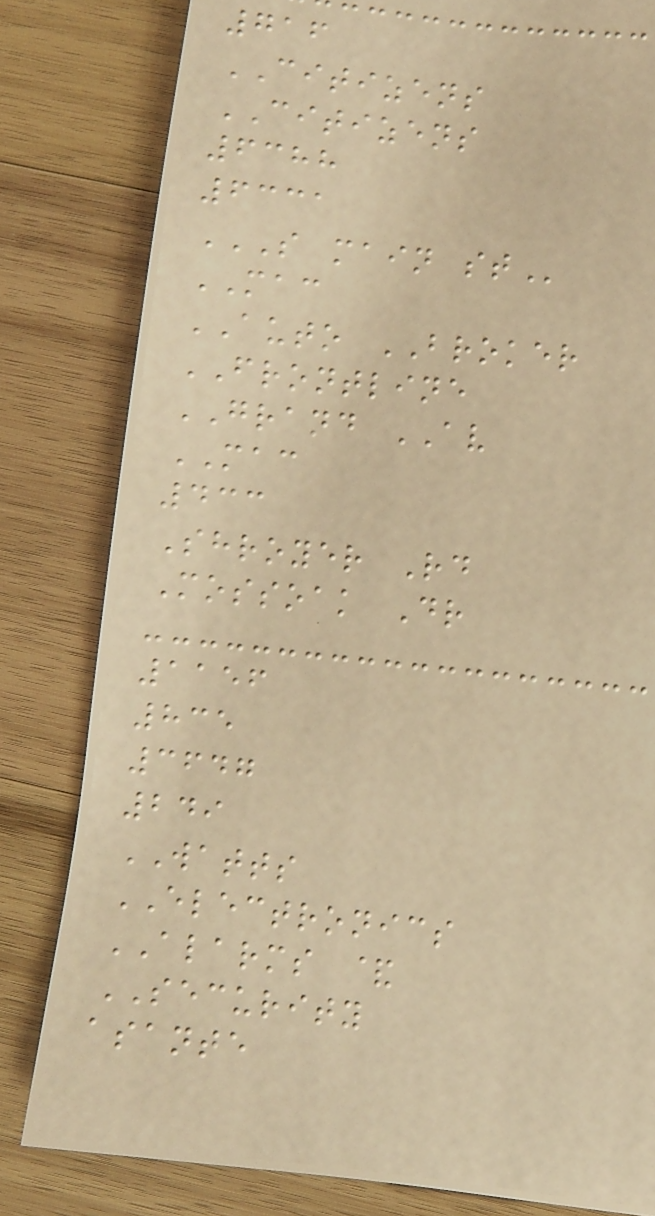716
CITIZENS
CITIZENS
6388
6331
S MAIN ST
MAC
AUTO BROKER
FRONTLINE
GRAND AV
MAC
433
Shroyer Rd
Mossoak Dr
1156
835
3647
249
WATTS
ELECTRONICS
ALARMS &
SECURITY
asante
